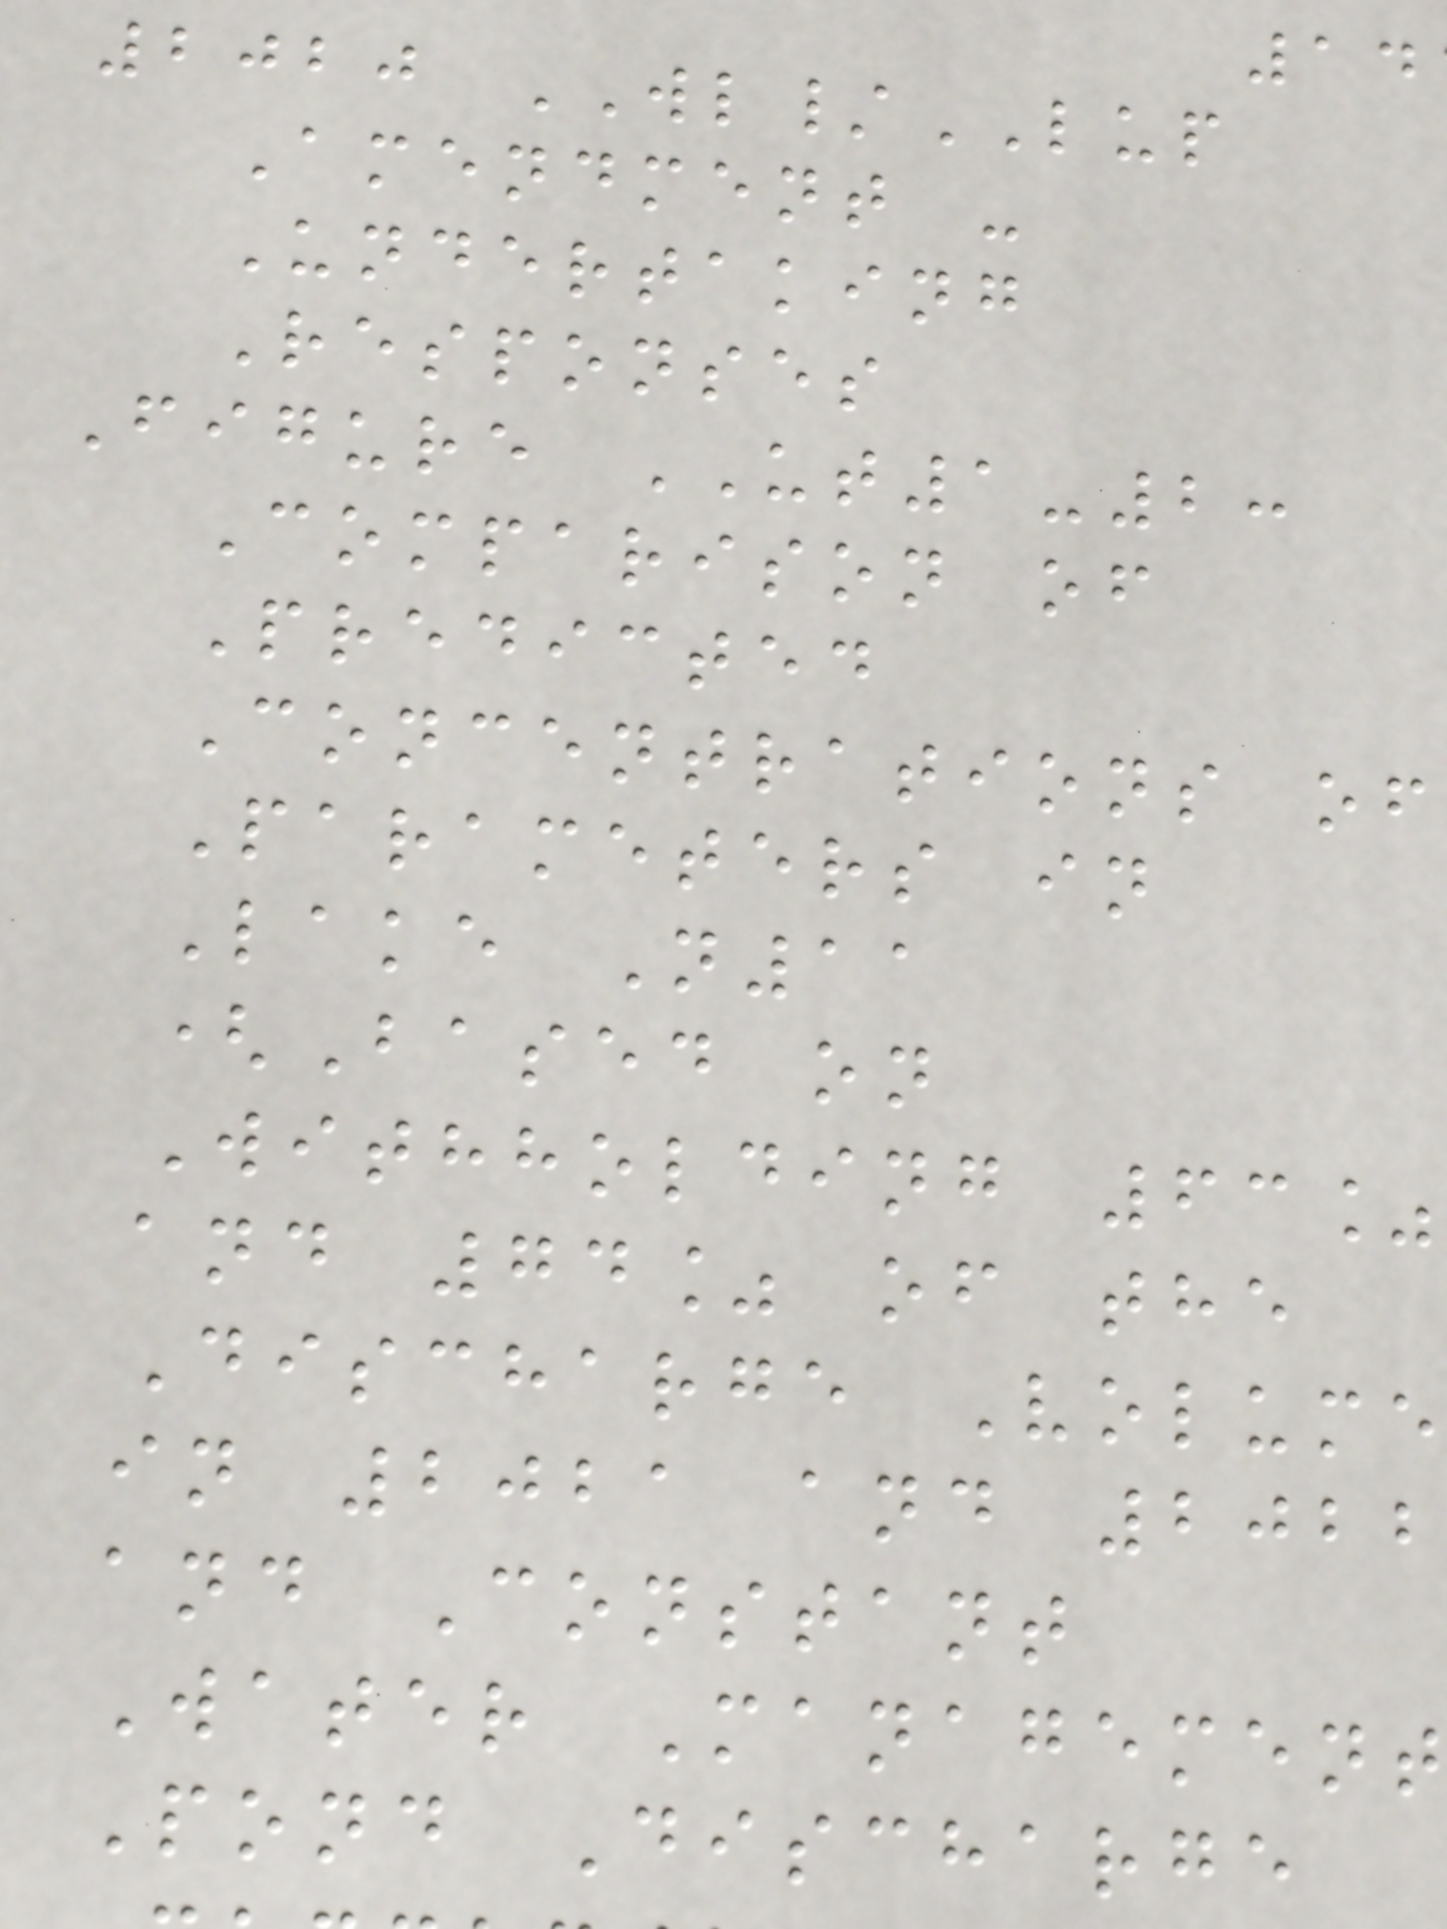2020 WL/LUP
Amendment -
Undertaking
Responses
Figure UT1-2:
Comparison of
Predicted
Concentrations of
Parameters in
Lake N11
(Based on
Withholding 63%
and 74% of the
Discharge Volume
in 2021 and 2022
and Constant
Water Management
Pond Discharge
